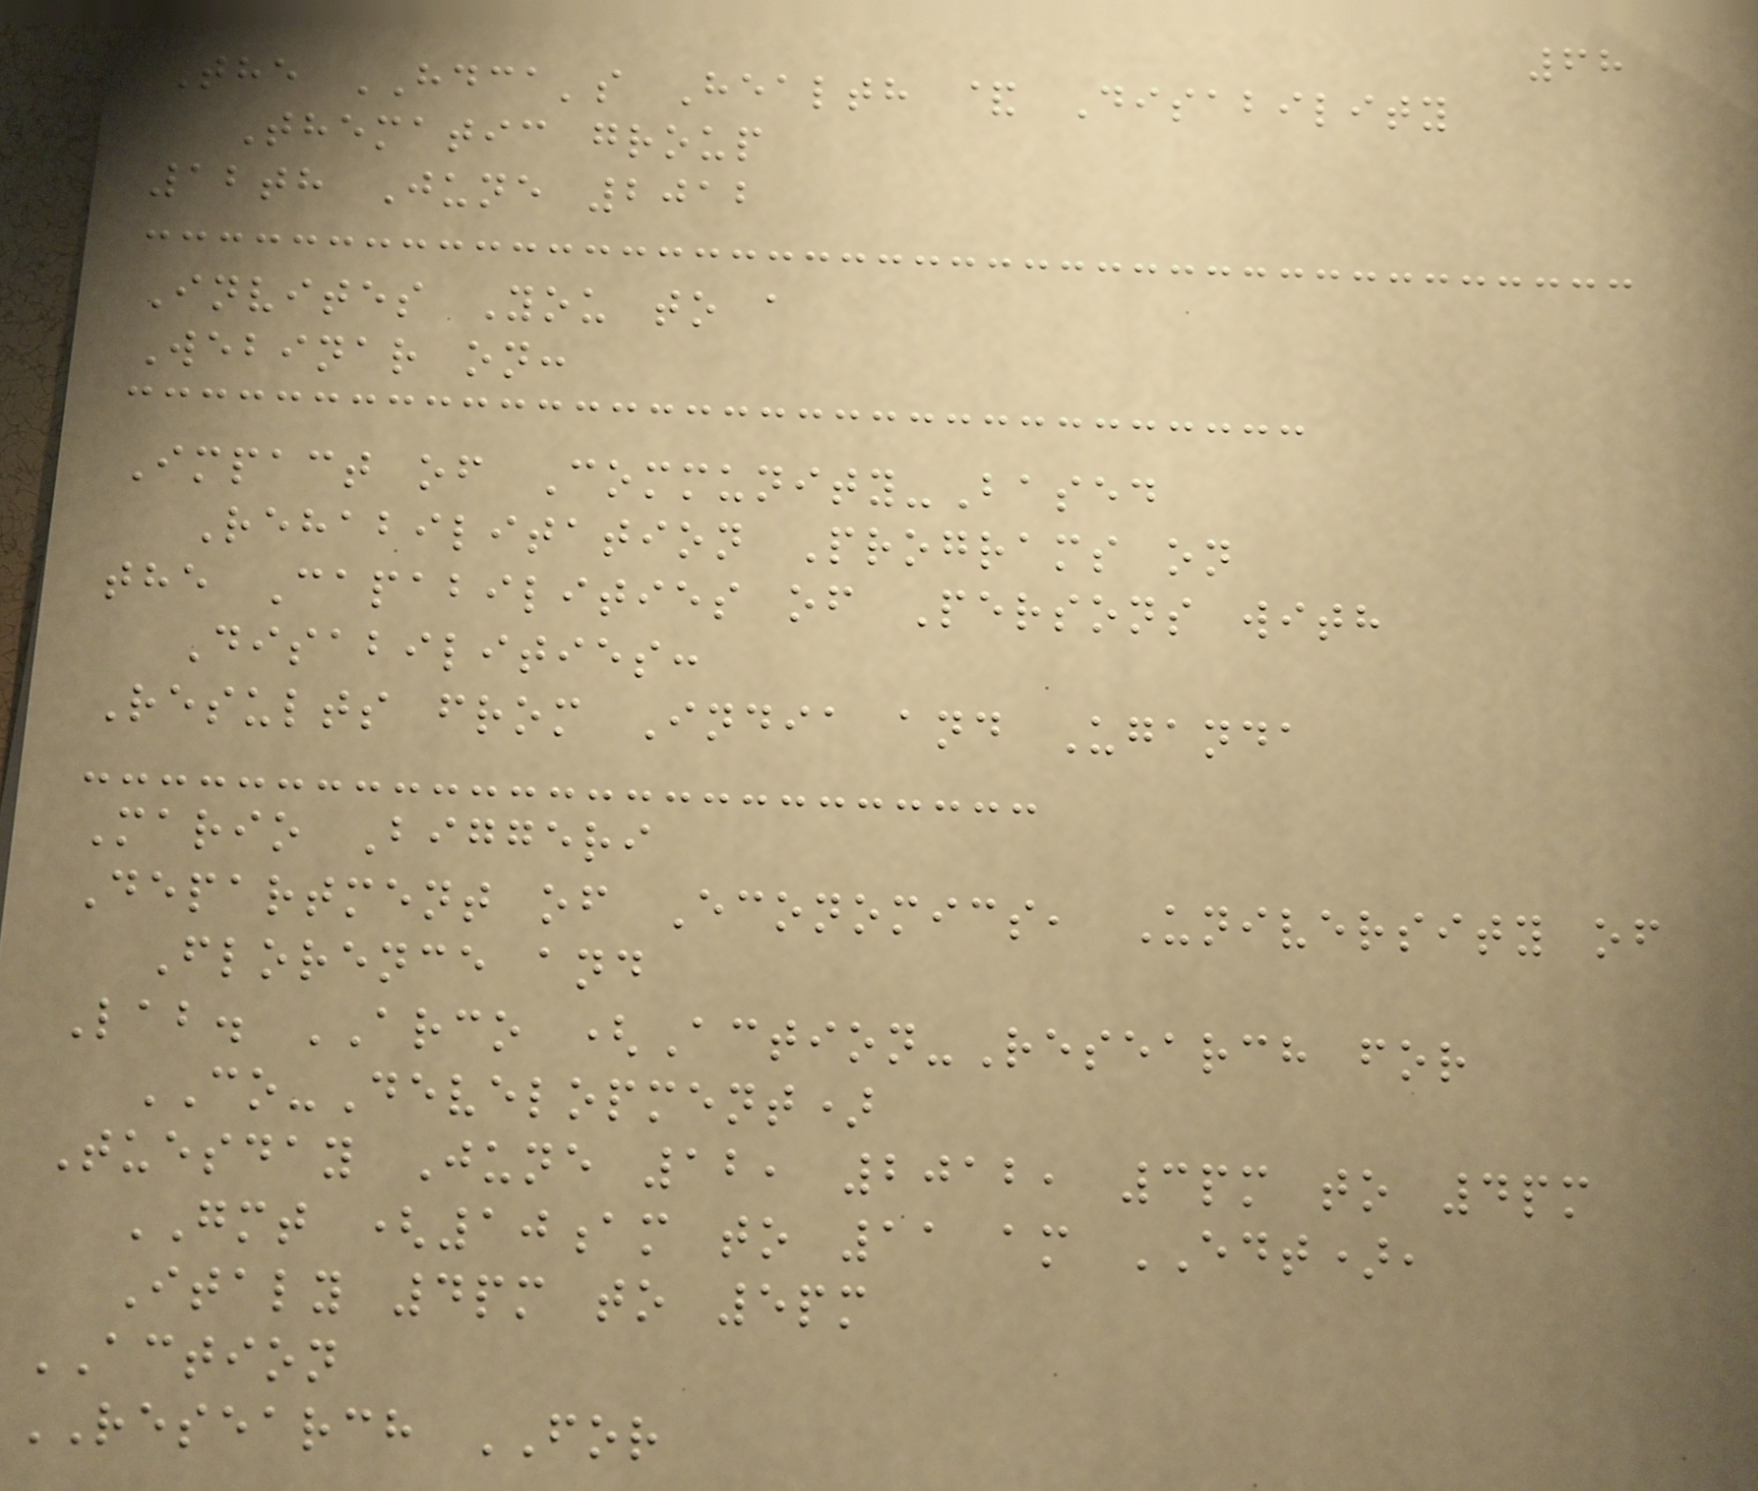68
The HDCA's Health & Disability
Thematic group
12th June 2012
Invites You to a
Webinar on:
Impact of Community-Based
Rehabilitation Programs on
the Capabilities of Persons with
Disabilities:
Results from India and Uganda
Mario Biggeri
Department of Economics, University of
Florence and
Lab. ARCO (Action-Research for
CO-Development)
Tuesday June 12, 2012, 3pm to 4pm
GMT (10am to 11 am EDT),
Italy 4pm to 5pm
ACTION
RESEARCH FOR
